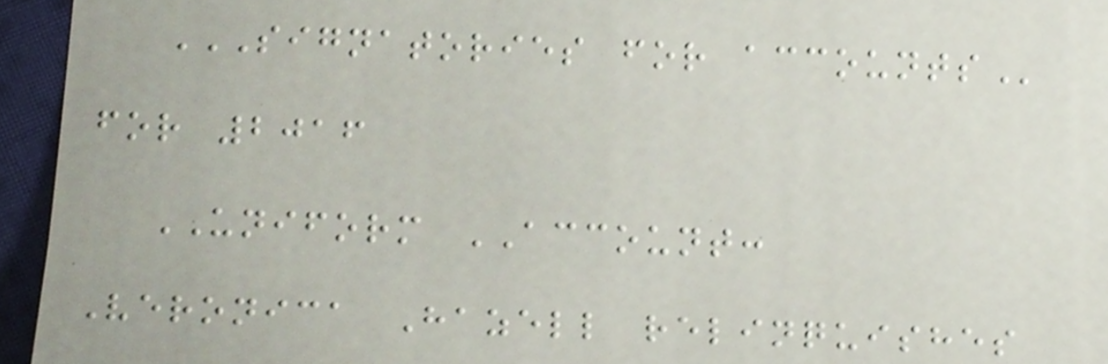SIGNATORIES FOR ACCOUNTS
for 2016
UNIFORM ACCOUNT:
Veronica Hazell relinquishes
